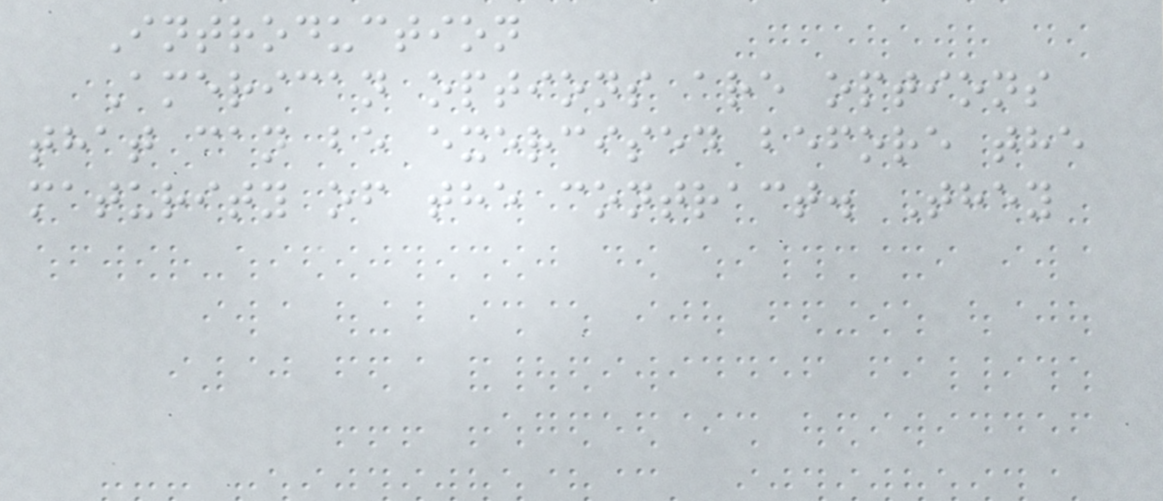Introduction
American options are options
that can be exercised before the
maturity of the contract. They
